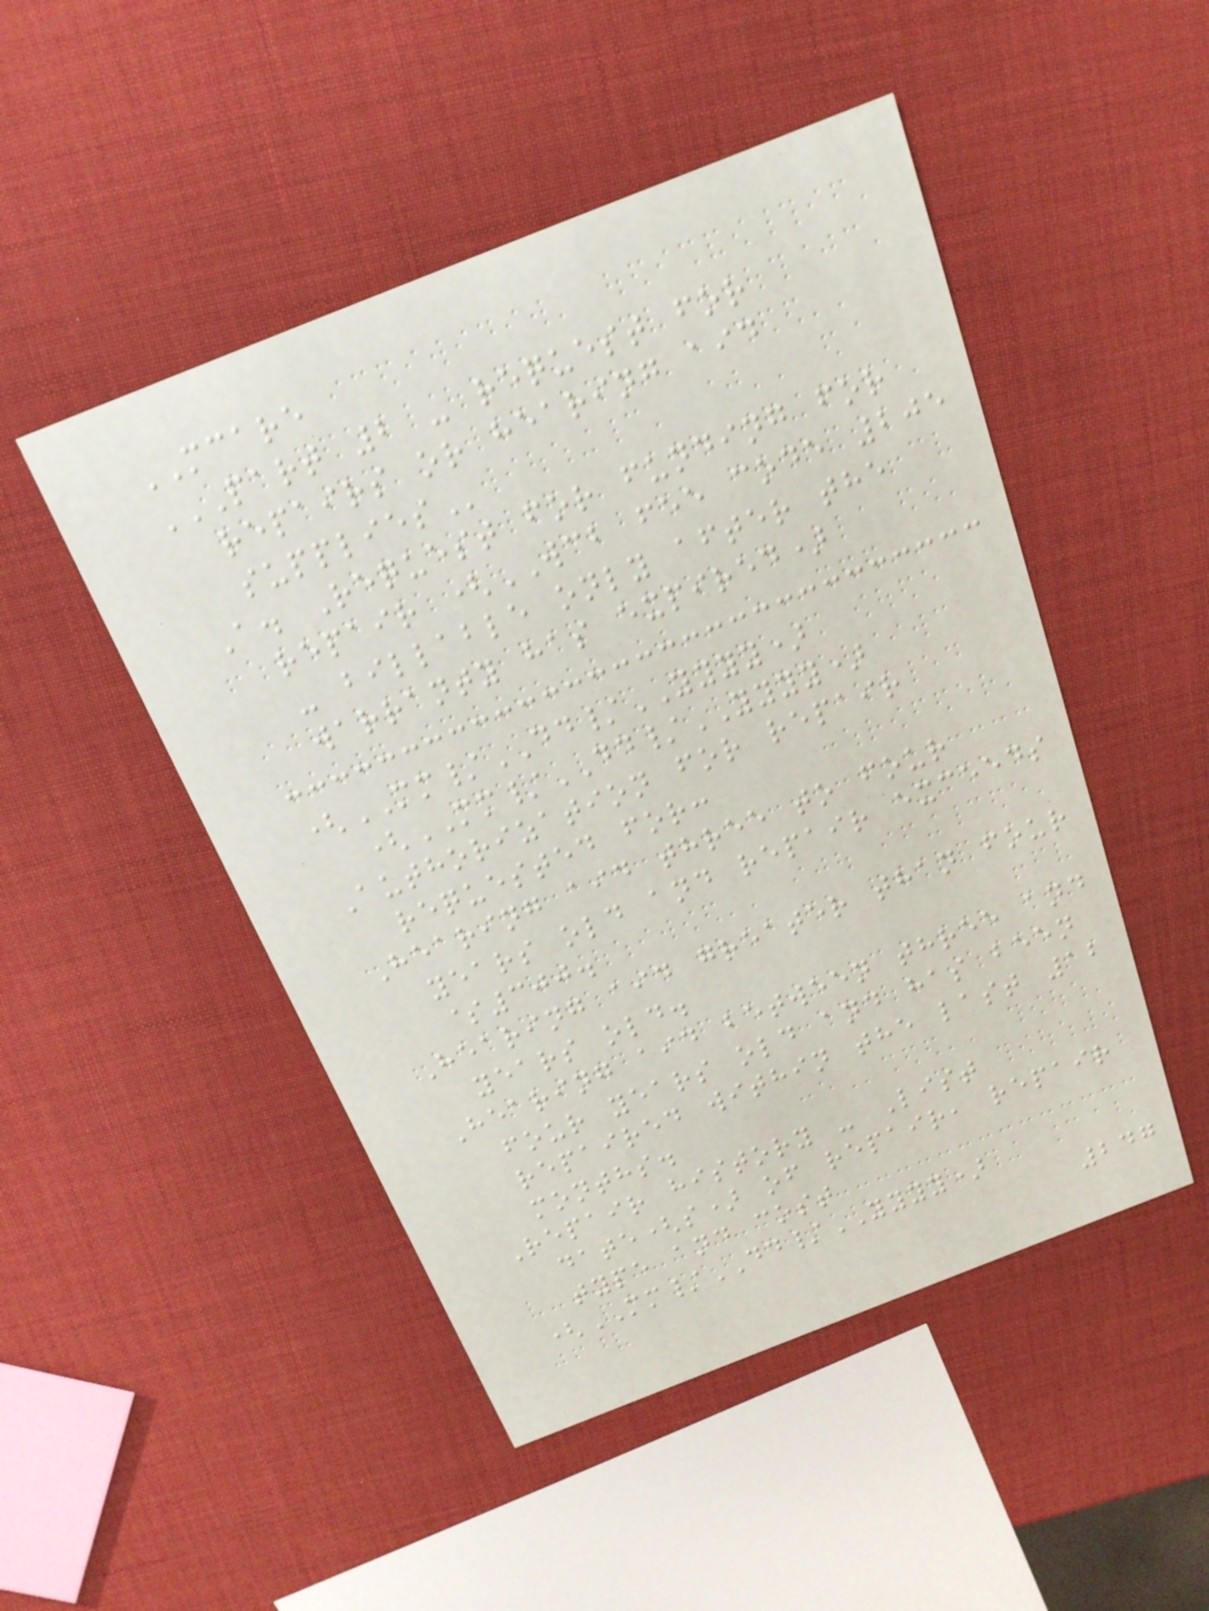MCARE
PART 2 - REQUEST FOR
REPAIRS OR HEARING AID
SUPPLIES
A. Request for funding for
repair (WCB fee code 205
- billable only after the
warranty has expired)
(MM/DD/YYYY)
(MM/DD/YYYY)
Authorization for repair
requested for:
Hearing aid three to four
years old and repair exceeds
$300.
Hearing aid greater than four
years old.
Hearing aid between three and
four years old and has been
repaired within the last 12
months.
Repair history - List
date(s) of repair, repair
type and cost
(MM/DD/YYYY)
247
